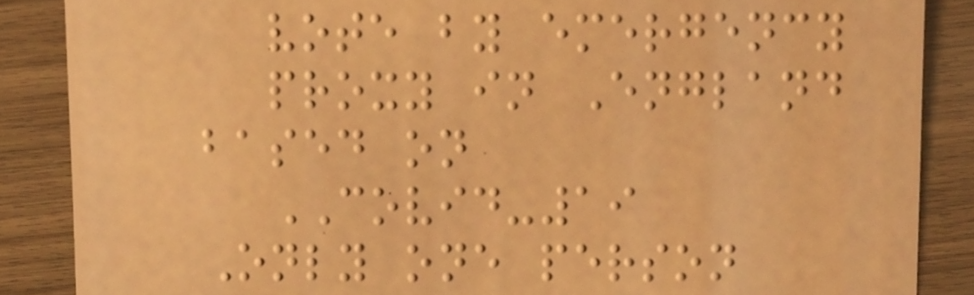vote by emergency
proxy in England
based on
COVID-19
Only one person
